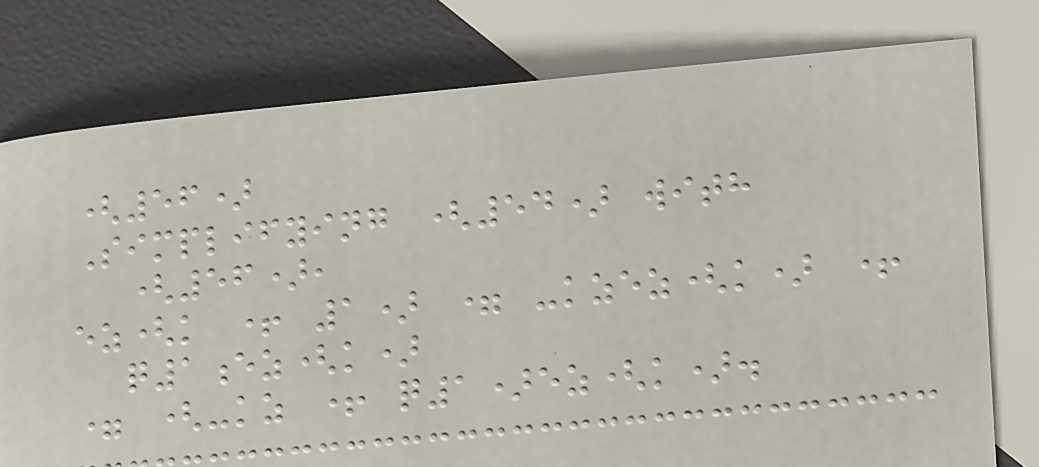(56)
Simplifying (54) with
(56),
ez(k + 1) = -kzez(k) +
q1ez(k)
= (-kz + q1)ez(k).
